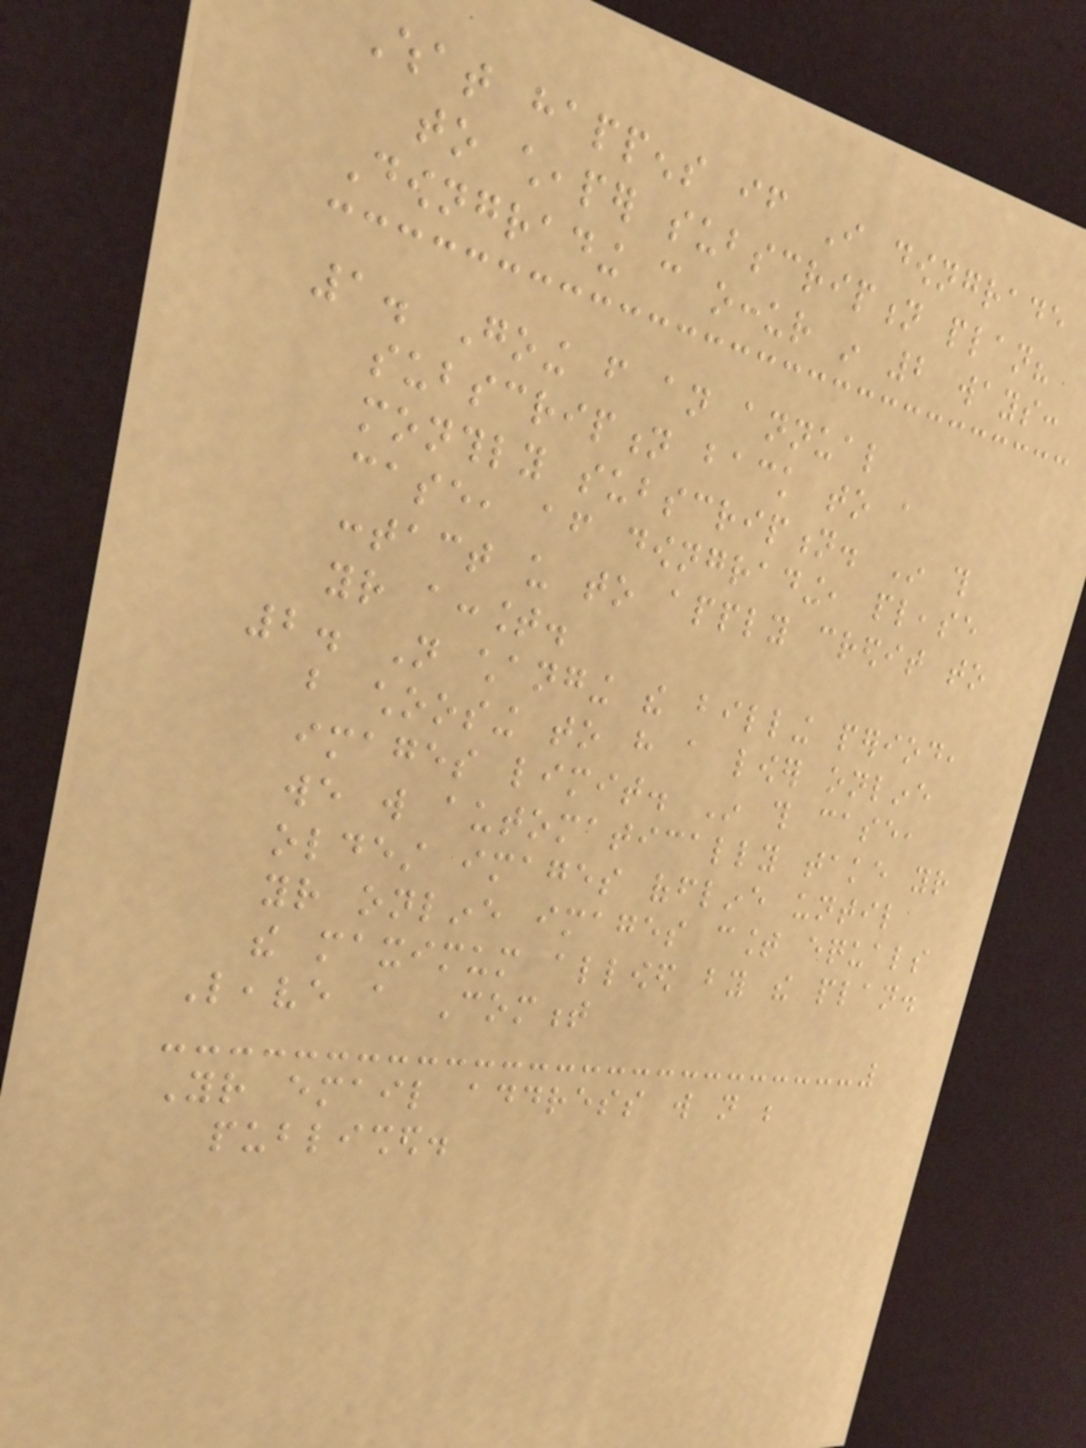What happens if I downgrade
to cheaper subscription plan?
Downgrading can occur in 2 ways:
1. Going from an annual
subscription back to a
monthly subscription. In this
case, after downgrading, please
contact us to apply credit to
your account.
2. Not changing the billing period,
but choosing to have a lower online
images limit. In this case,
we will automatically take your
oldest images offline until
your online images count equals
the maximum allowed by the plan.
Leave a Comment
Your email address will not be
published.
